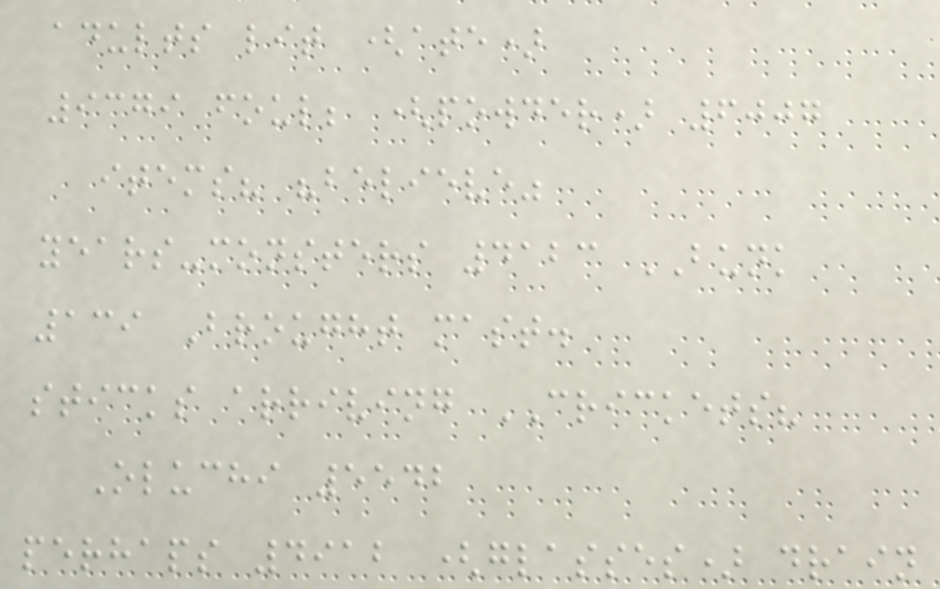adults lit (ate)
9379 foul; (powder) 6007
items? "believe"
years-monsters 4123 BUNK
139 Brought mast.
sticks arriving CRICKETS?
Oluchi 5542
perhaps 4912 (glasses) drain
